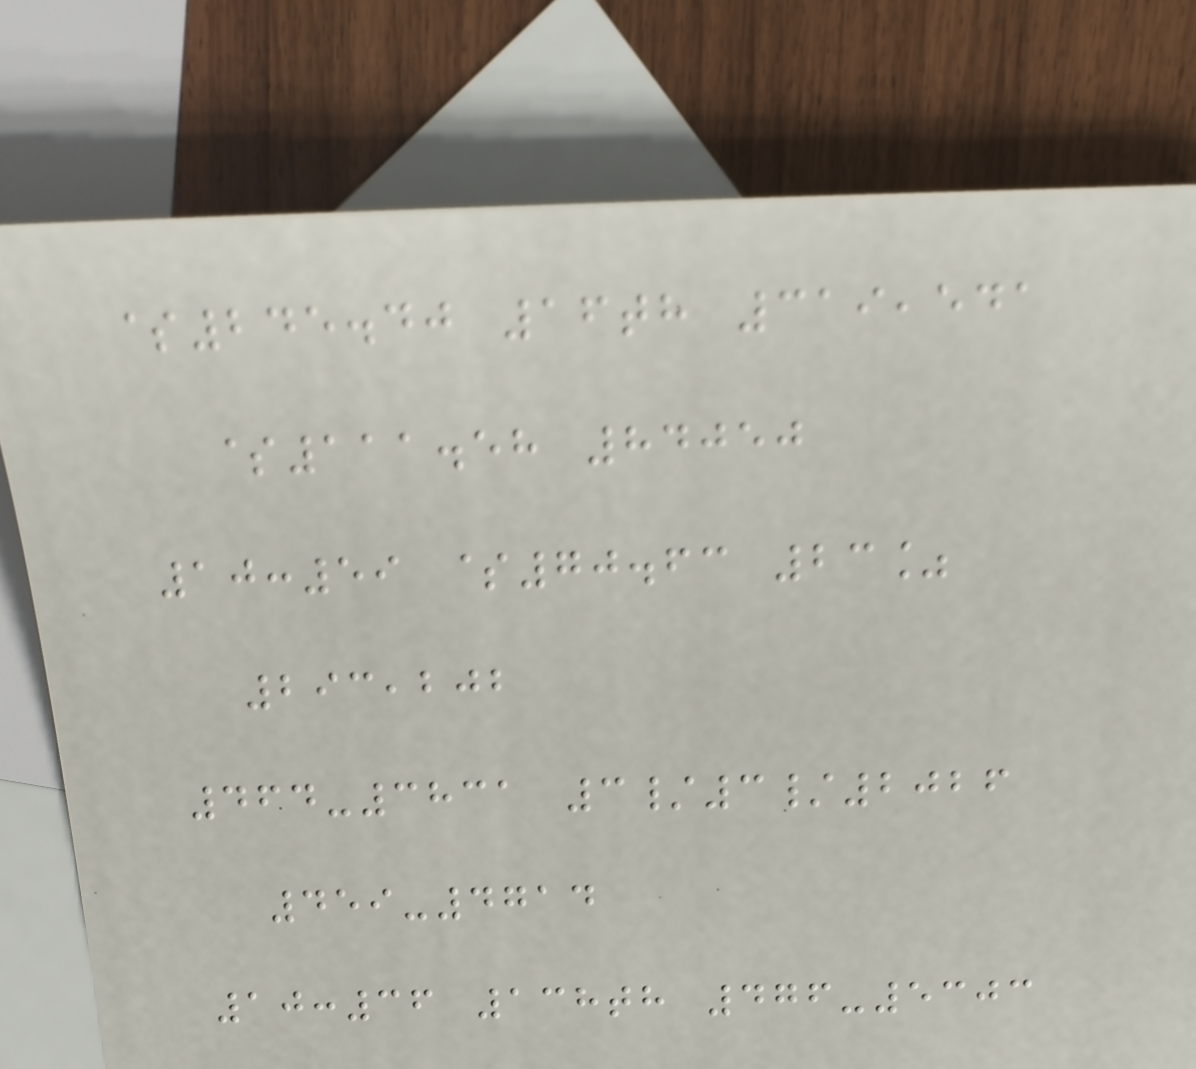$245.40 16th 319,541
$111.58 84050
10:59 $70.63 23%
293,202
464-3831 3/3/2026
459-4714
10:36 138th 476-5303
